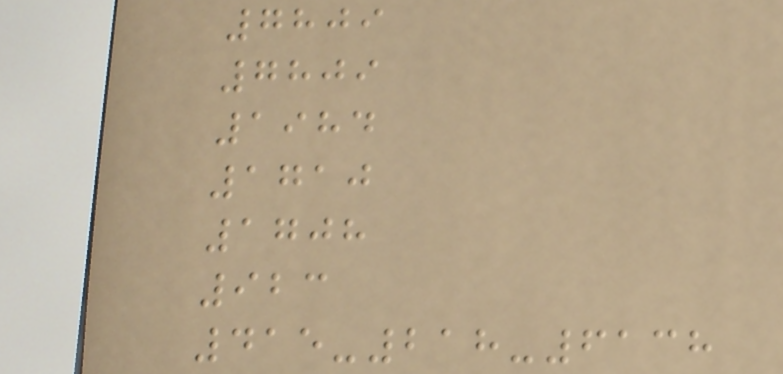7809
7809
1984
1710
1708
923
415-218-6138
